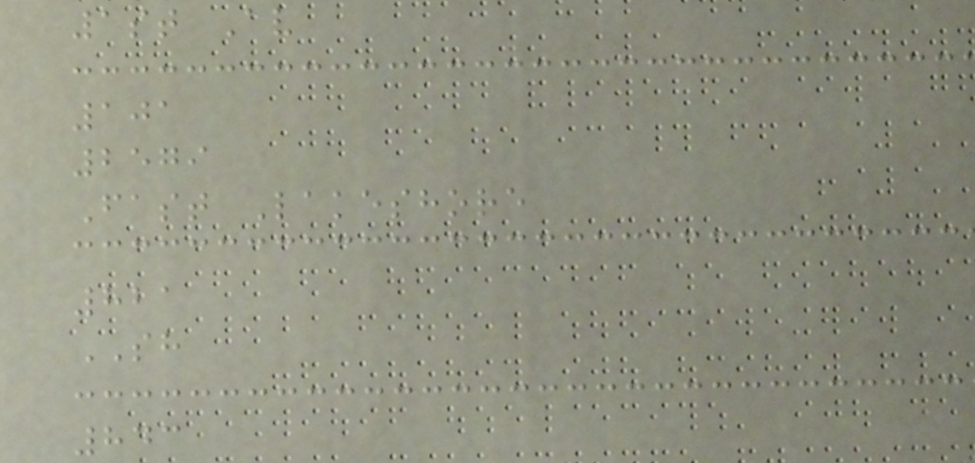1st Av
101
2579
Fast Lakeshore
821
SH
843
